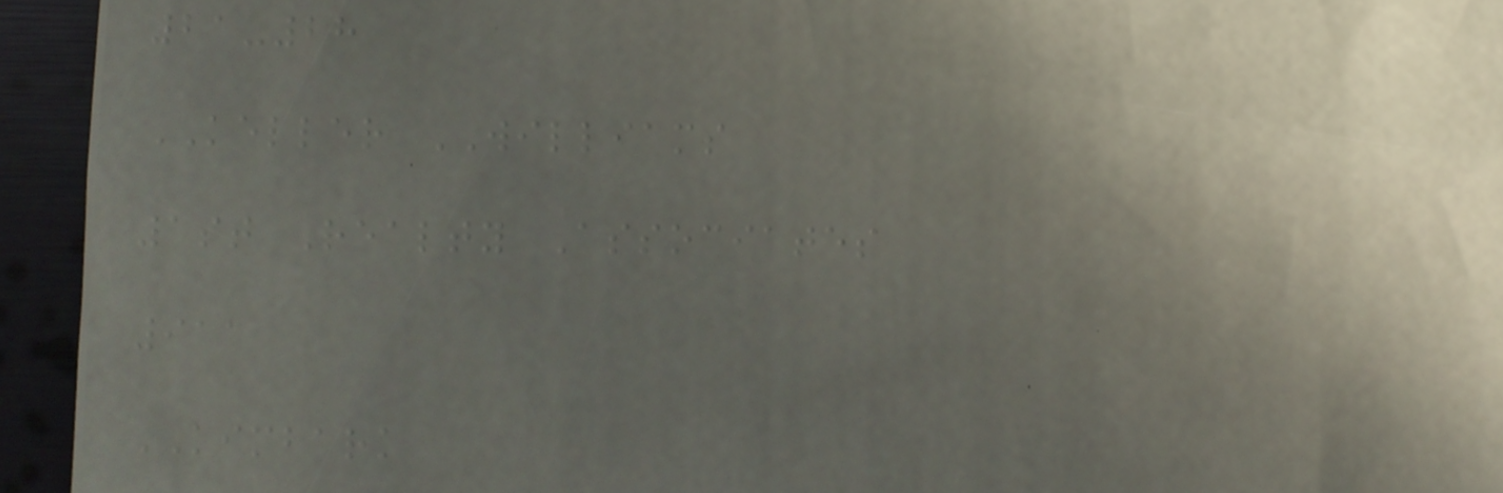21-28
KELLER WILLIAMS
1st Realty Associates
911
KIMBARK
